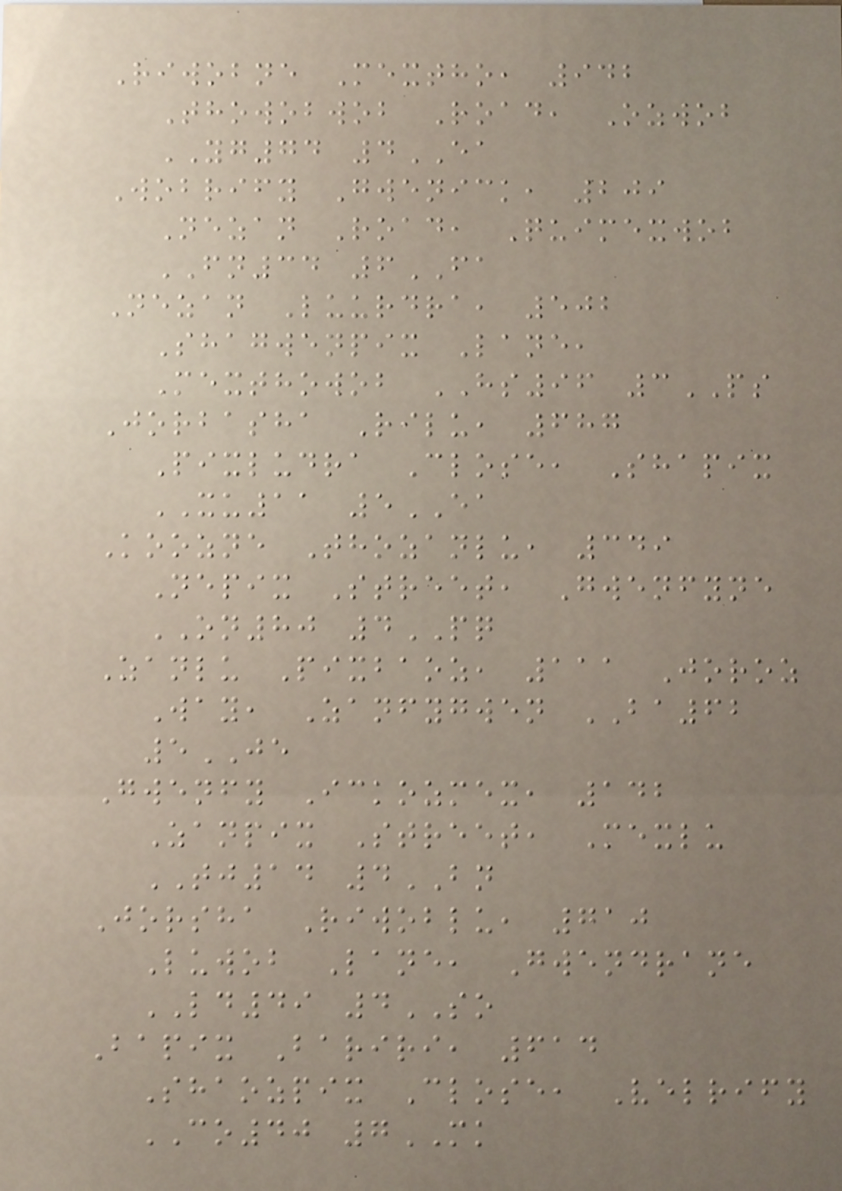Riwobne Mextho, 942
Thowobwob Road, Ozwob
YG74 4EA
Wobrify Gwenick, 209
Nezan Road, Quimexwob
FN34 6FA
Nezan Luurdra, 502
Shagwenpix Lane,
Mexthowob HS96 3PS
Jorbasha Rilu, 687
Pixludra Close, Shapix
XU11 5EA
Koozne Thozanlu, 349
Nepix Street, Gwenfyne
ON80 4PQ
Zanlu Pixbaoz, 111 Joroz
Way, Zanfygwen BA62
5JE
Gwenfy Ickozmex, 142
Zanpix Street, Mexlu
TJ14 4BN
Jorsha Riwoblu, 710
Luwob Lane, Gwendrane
LD49 4SO
Bapix Bariri, 614
Shaozpix Close, Velrify
CO40 7MK
